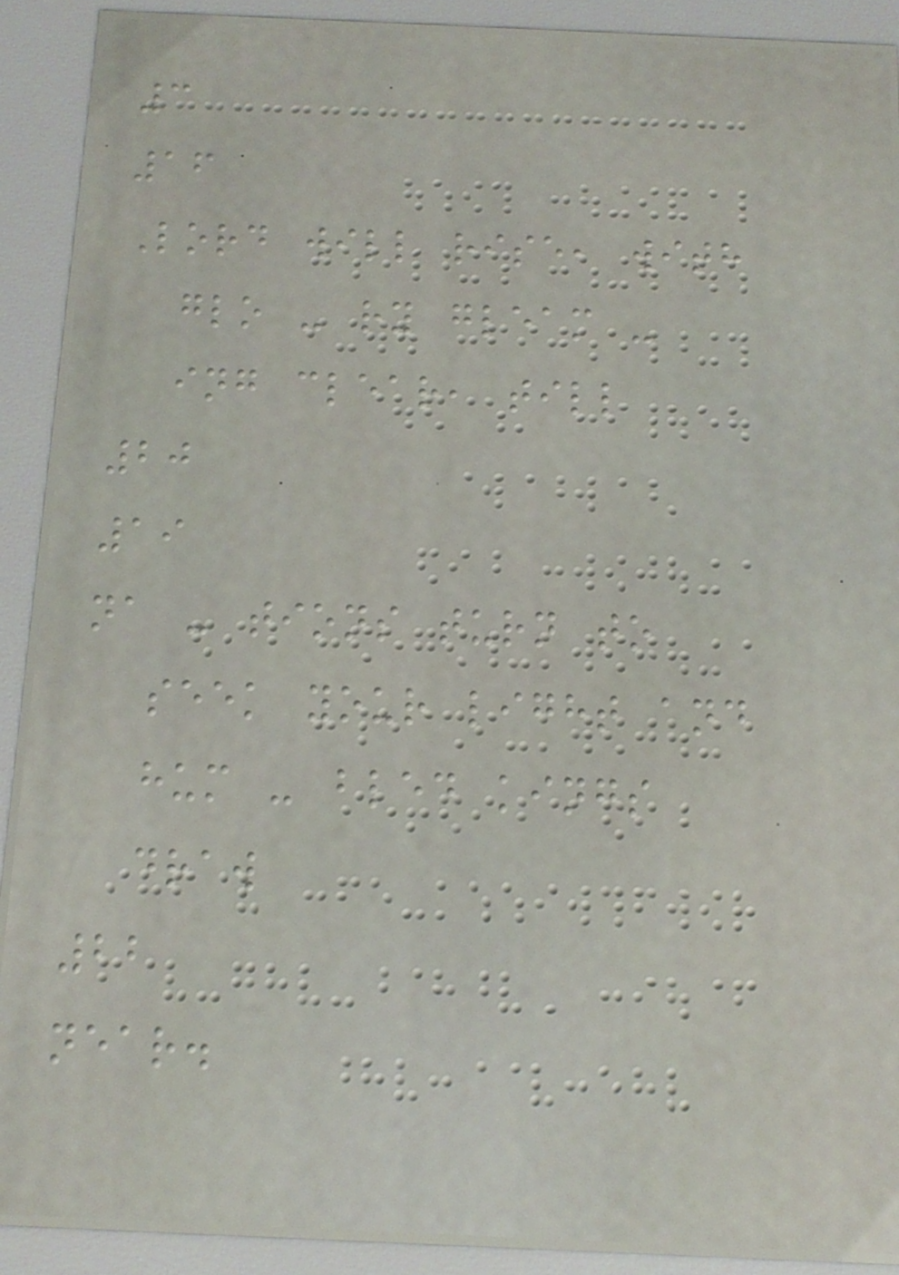3
16
Lord will rise, with
glo - ry gleam -
ing clear, till
20
19
na - tions turn to
seek your light and
hum - bled kings
draw
22
near.
